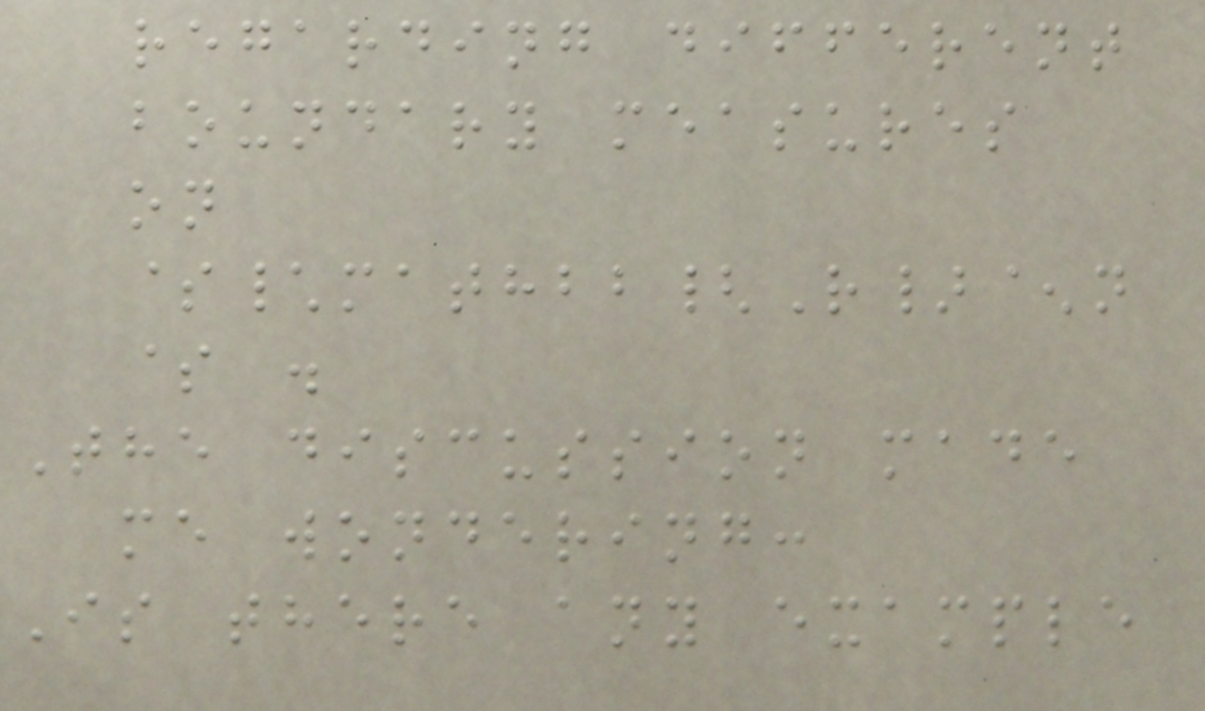regarding different
boundary measures
on
$\mathbb{R}^n
$ .
The discussion made
me wondering:
Is there any example
